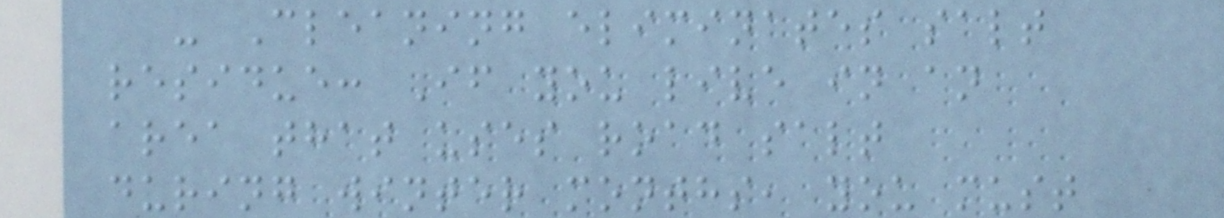- Cleaning eliminates salt
residue: If you live in an
area that uses road salt
during winter months, you must
